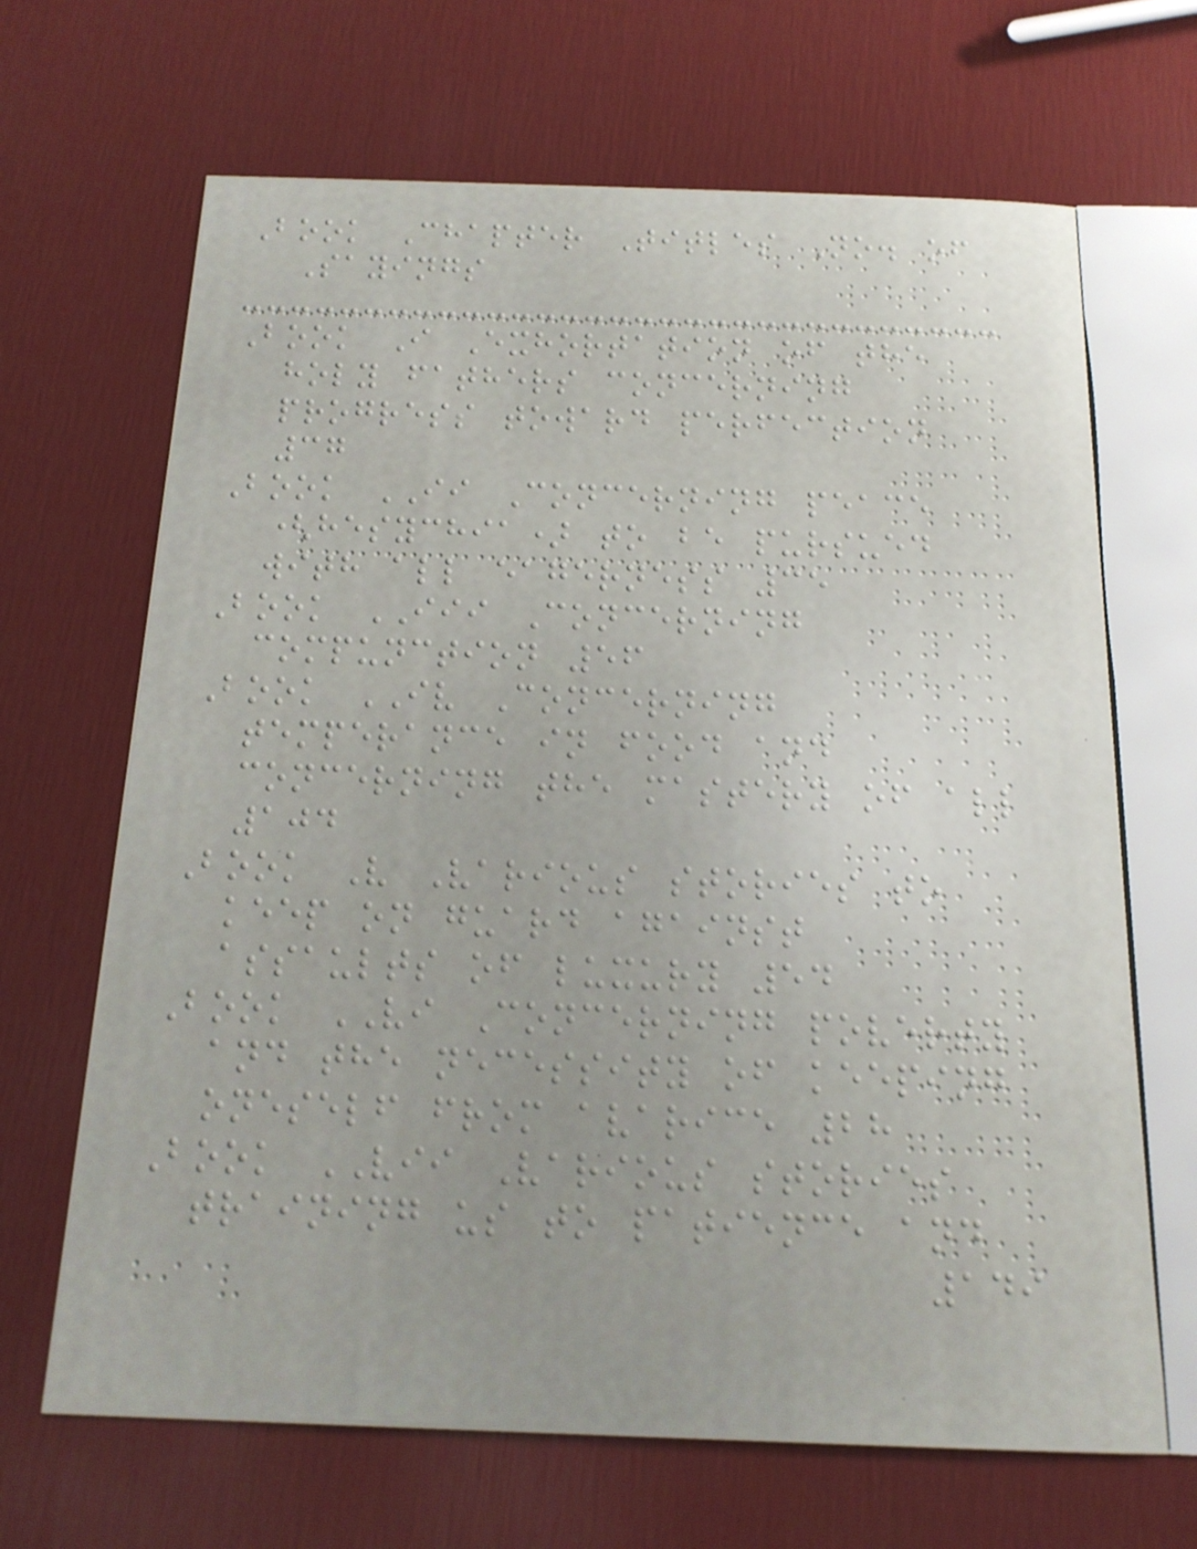Book Chapter Titles No. of
Sayings
Book I Exhortation of the
holy fathers concerning
progress toward perfection
37
Book II Concerning peace
(hesychia) to be pursued
with all eagerness 35
Book III Concerning
compunction 56
Book IV Concerning
temperance in food and
concerning the mastery of all
104
Book V Various stories to
keep on guard against
assaults of luxury 54
Book VI Concerning poverty
and the necessity of keeping
oneself from avarice 28
Book VII Various stories
training us to patience and
149
